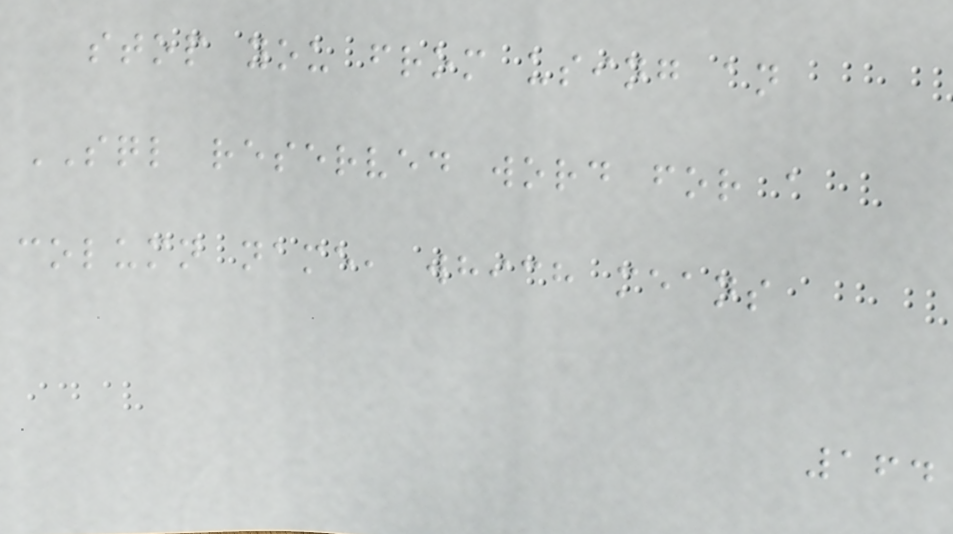stop you from using an
SQL reserved word for a
column name, which means
164
